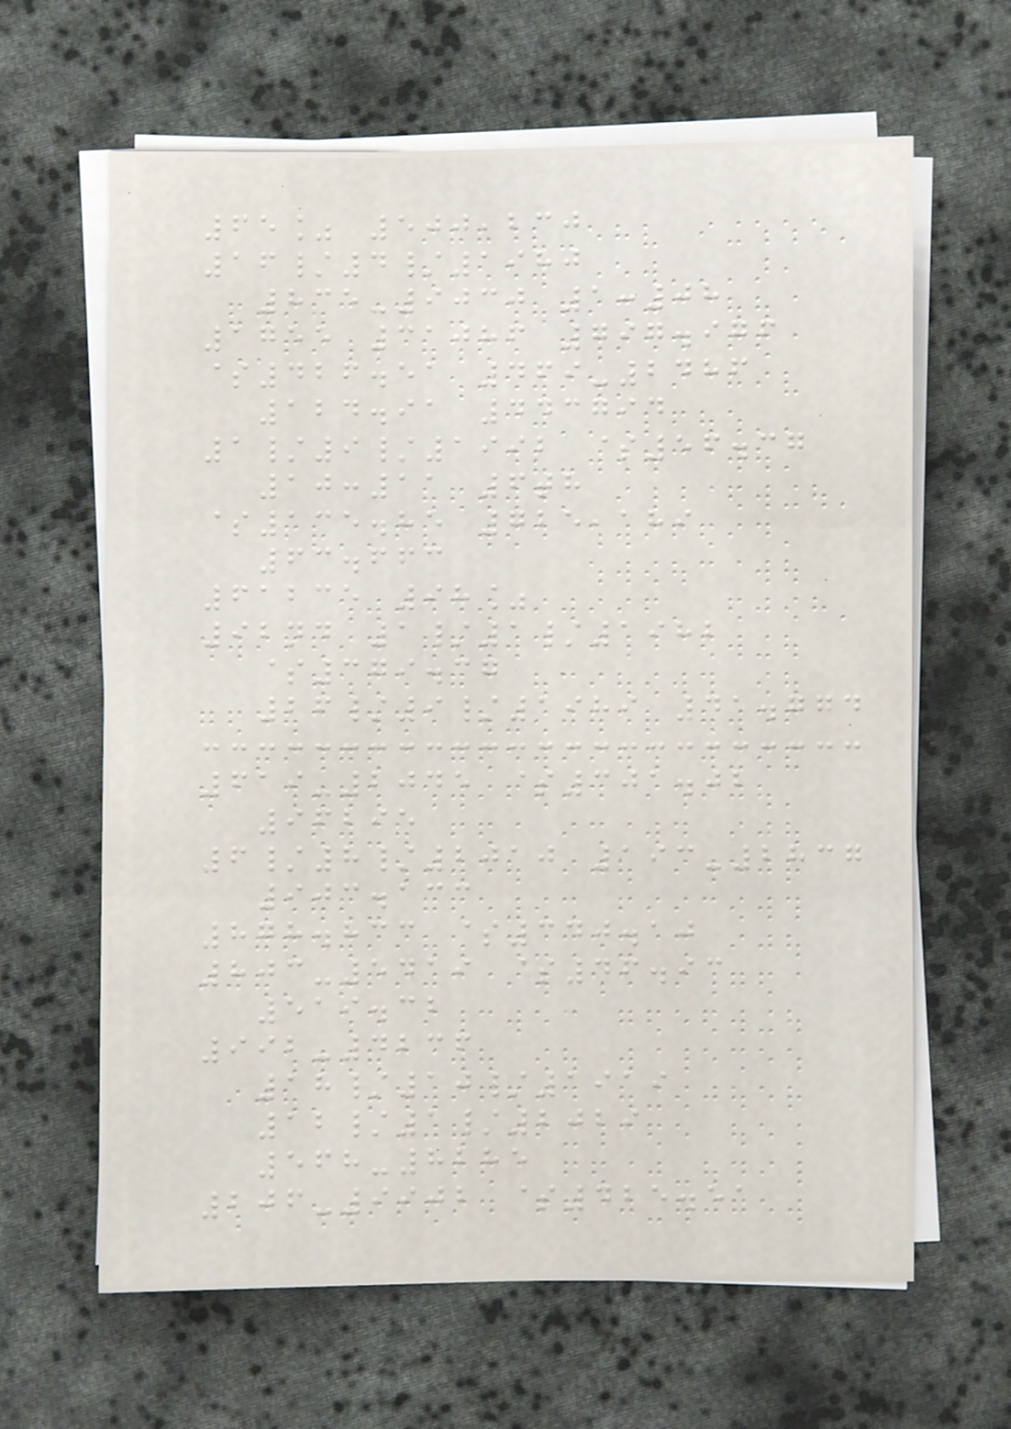65% 500,230
16/4/1980
835-9030 1:08
1755 31086 797.976
$426.51 469-2486
124.91 443794
1/9/1992 $56.37
10:11 6th
$135.85 725,189
63.663
61235 98%
92nd 1/1/1982
$379.37
26/9/1989 41.774
619-2045 $301.02
96295
6/8/2010 193-2837
903.133
878.833 $340.10
803-5419 $46.93
519.32
992-4236
18/10/1919
12/1/2029
568-8285
206-9902 $425.51
